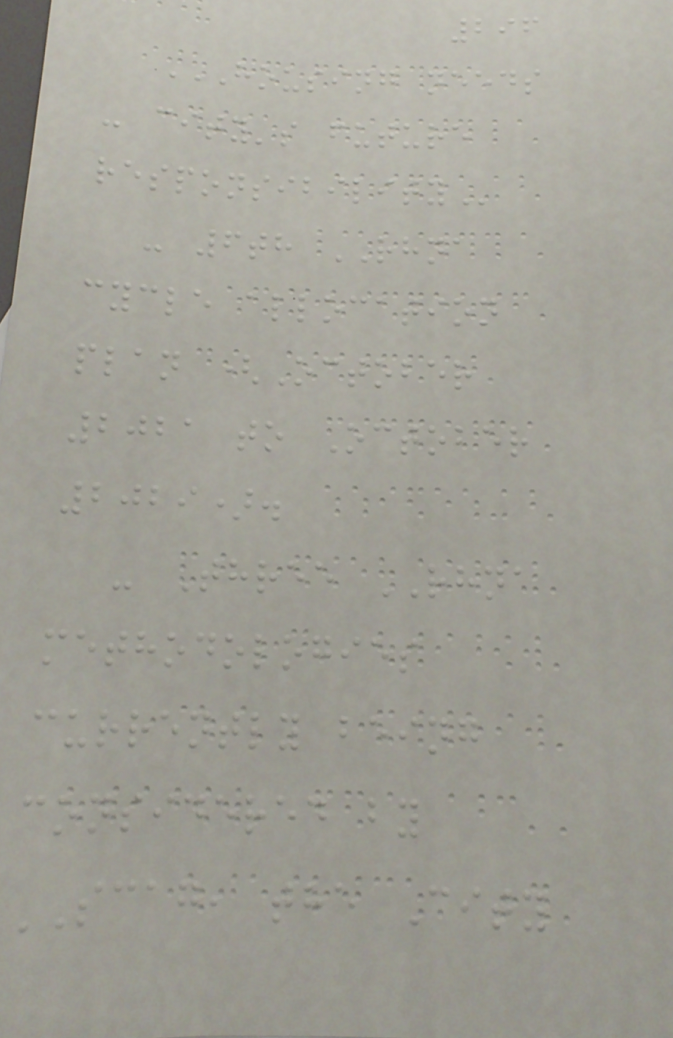296
HOUSING NEEDS
- CITY'S FUTURE
RESPONSIBILITY
- 6th RHNA
cycle allocation
plan (October
2021 to October
2029).
- Three RHNA
methodologies
currently being
considered by
SCAG, the City
